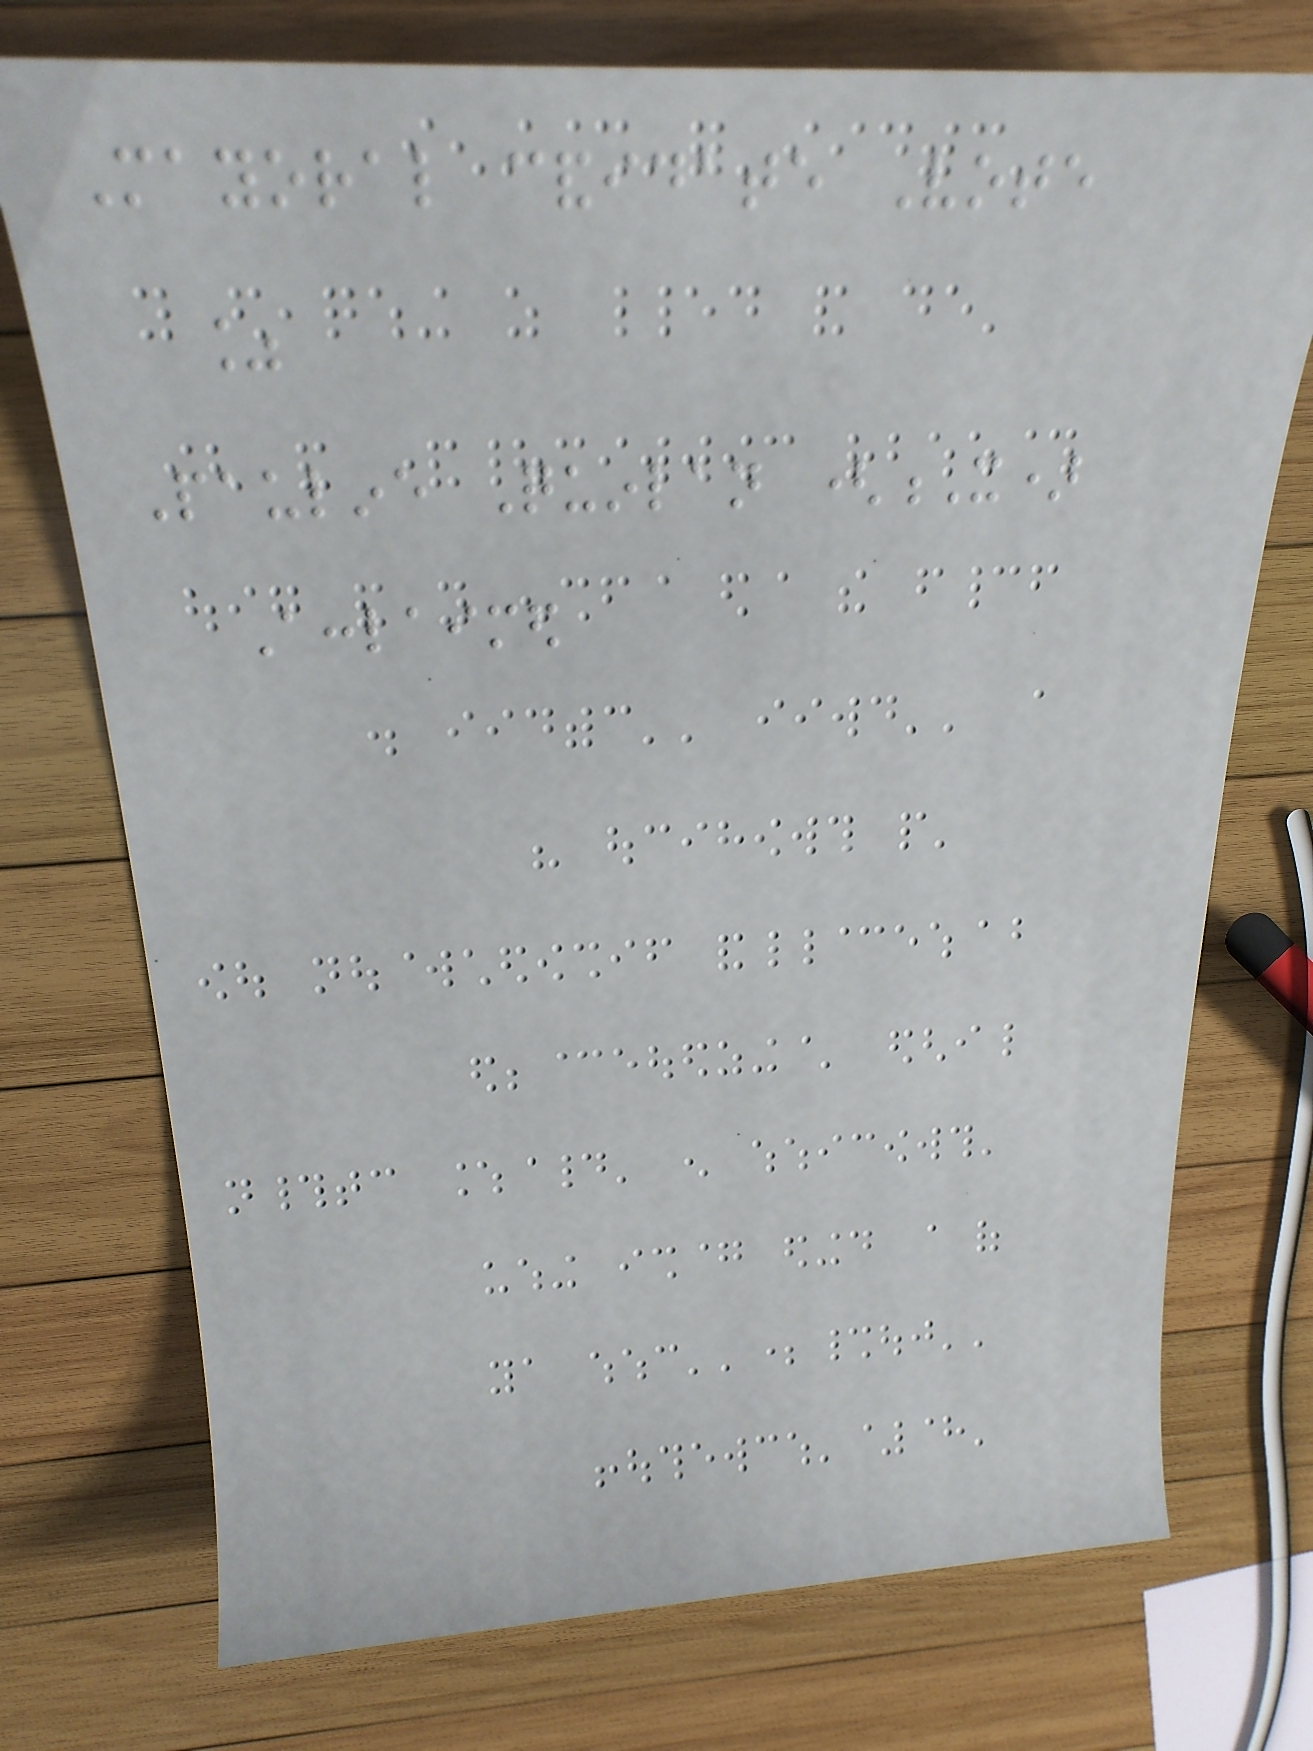Mayoral candidate Vote
%
Pauline Quinlan (X)
Acclaimed
